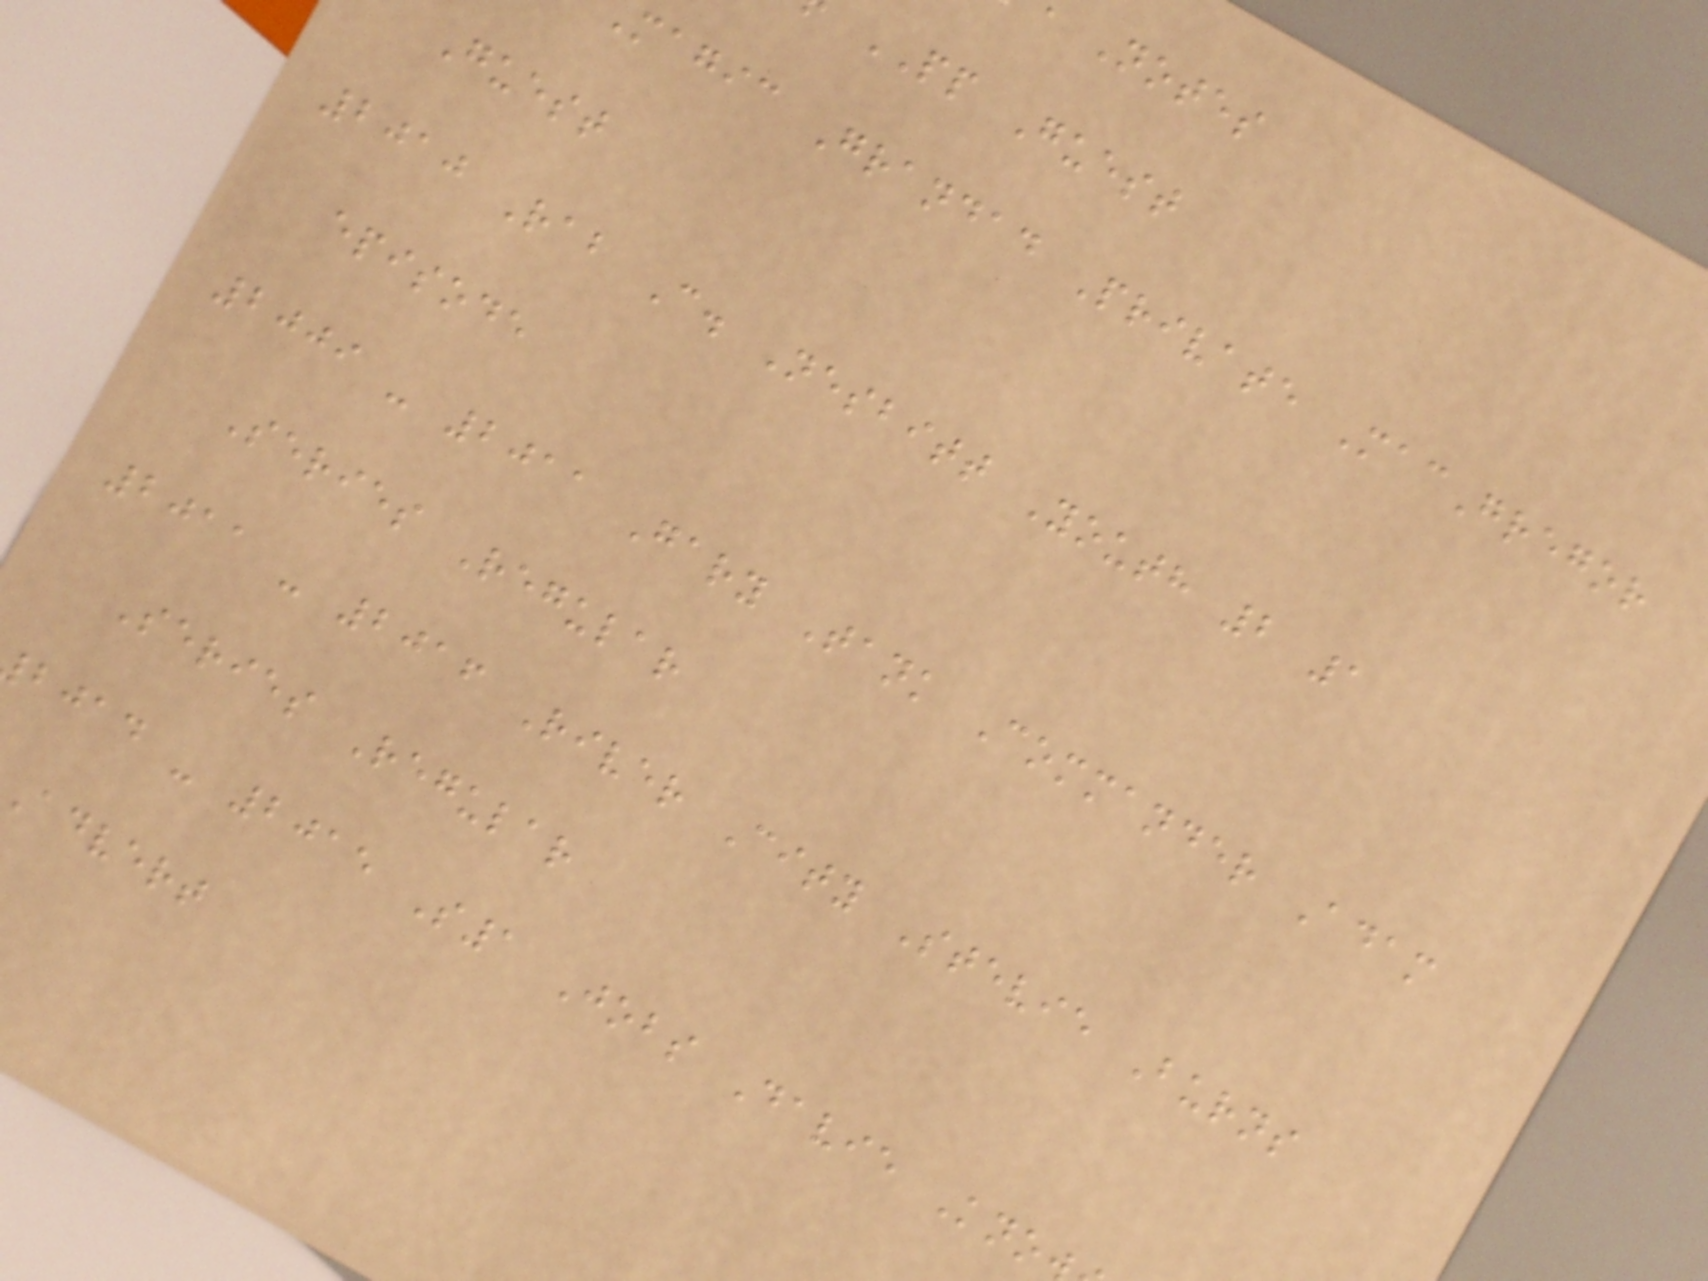PP Guest
magic Grandad Private MacGregor
Guest
2010 Rab C. Nesbitt Youth 2 1
episode
2009 - 2011 Gary Tank Commander Adam
Series Regular
2011 - 2016 River City Stevie Burns
Series Regular
bjad - 2015 S1 Jobs Davie Kno
advert
